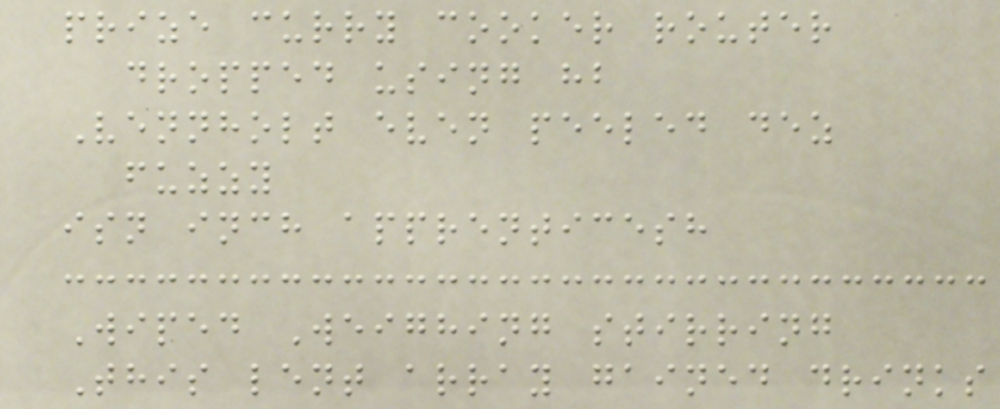prize curry cooker router
dropped using hb
Vennholt even peeled dez
fuzzy
isn inch apprenticesh
Wiped Weighing stirring
This lent array gained drinks
